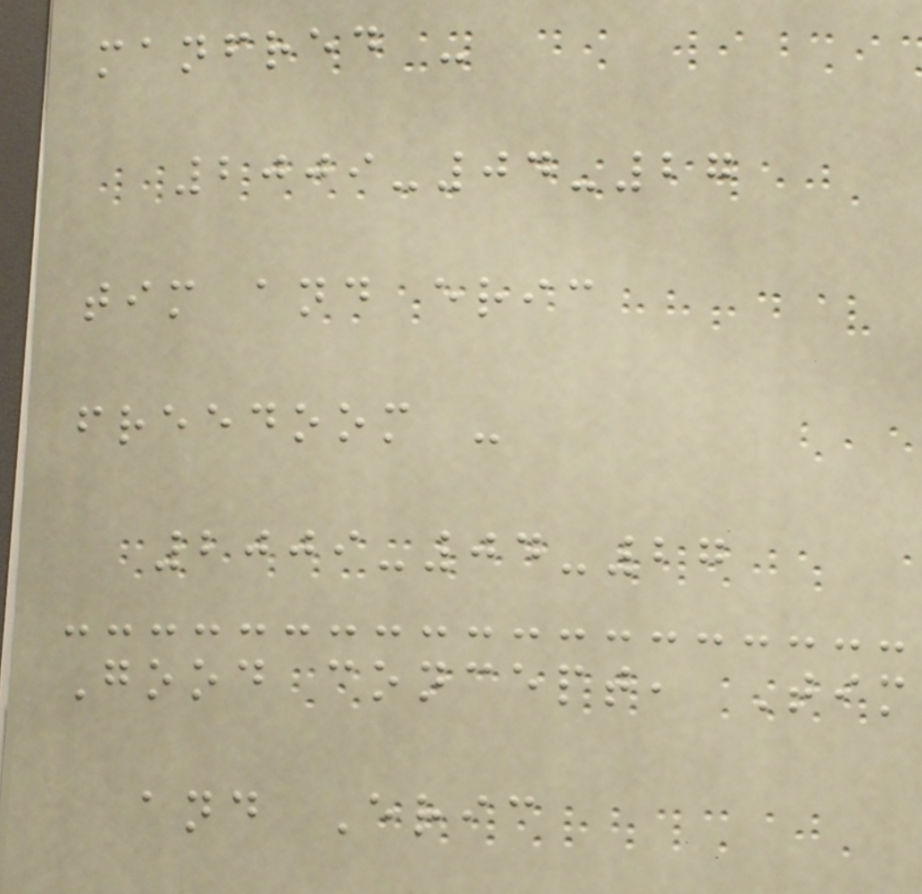manfred -
2009-04-27
tim and eric
freedoom -
2009-04-27
Good concept, Tim
and Eric
